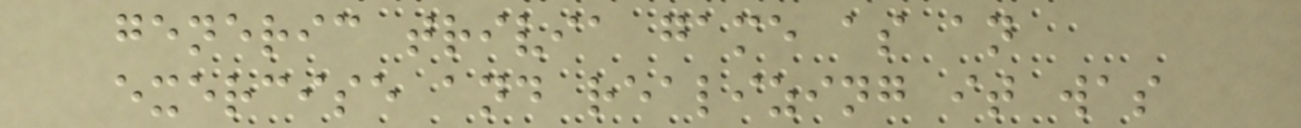generic trivia game as an
exercise and realizing it was
